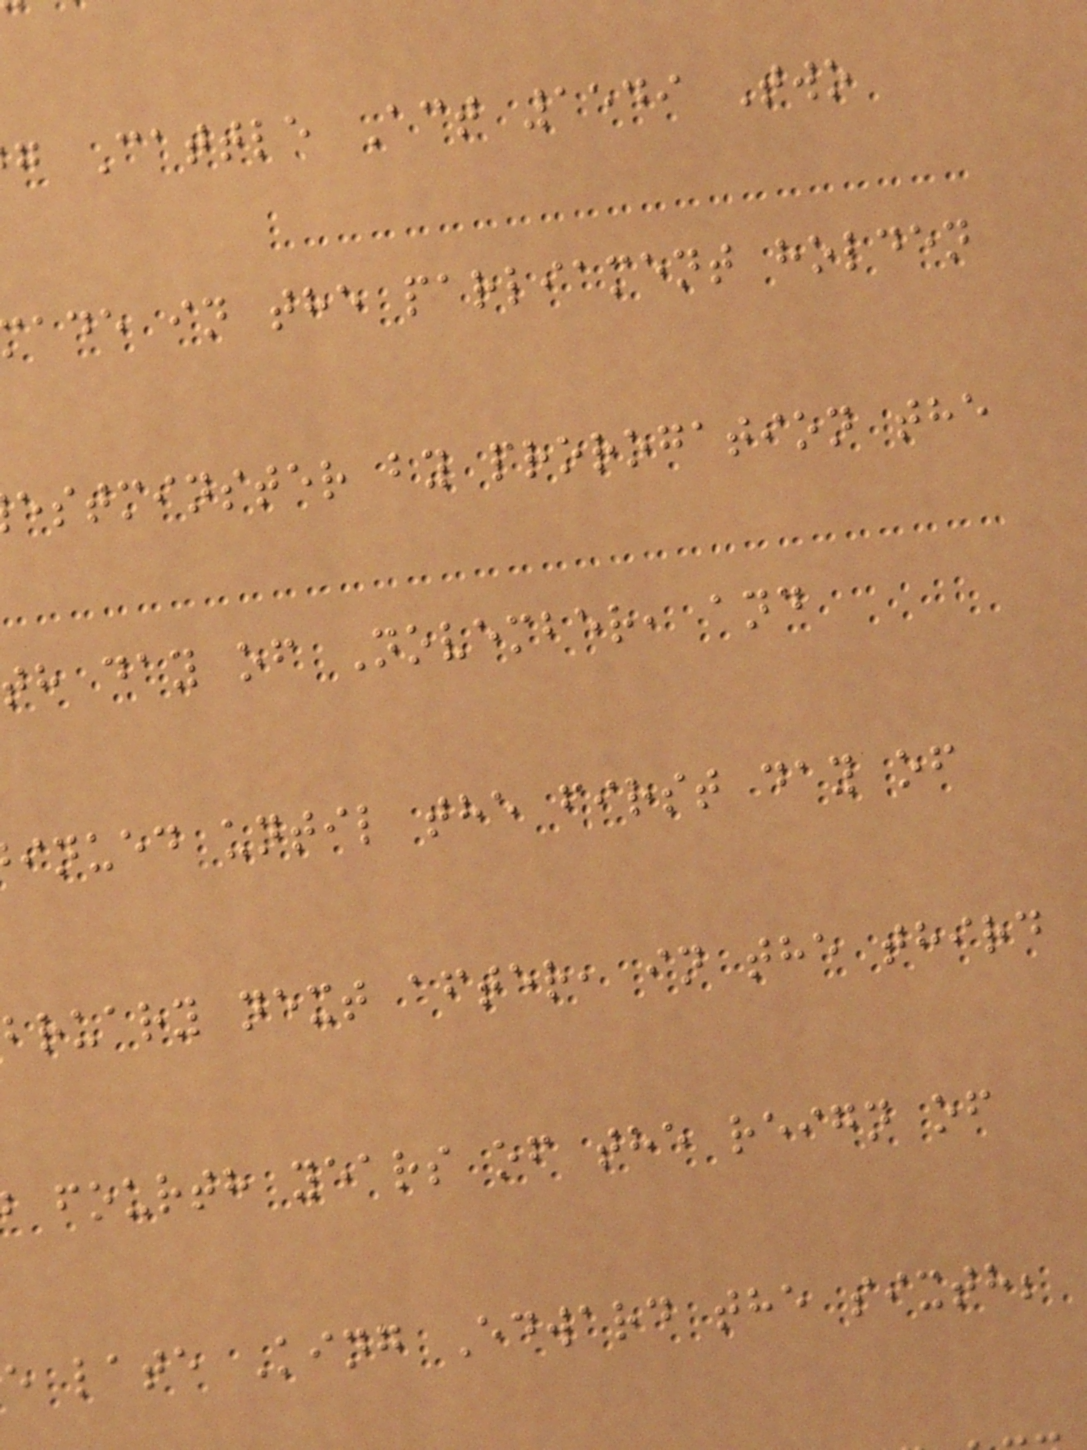g Cattle Act 1549 Two
ade in the parliament holden
estminster by prorogation the
th day of November, and
inued until the first day of
bruary next after, in the third
fourth years of the reign of
e late King Edward the sixth;
